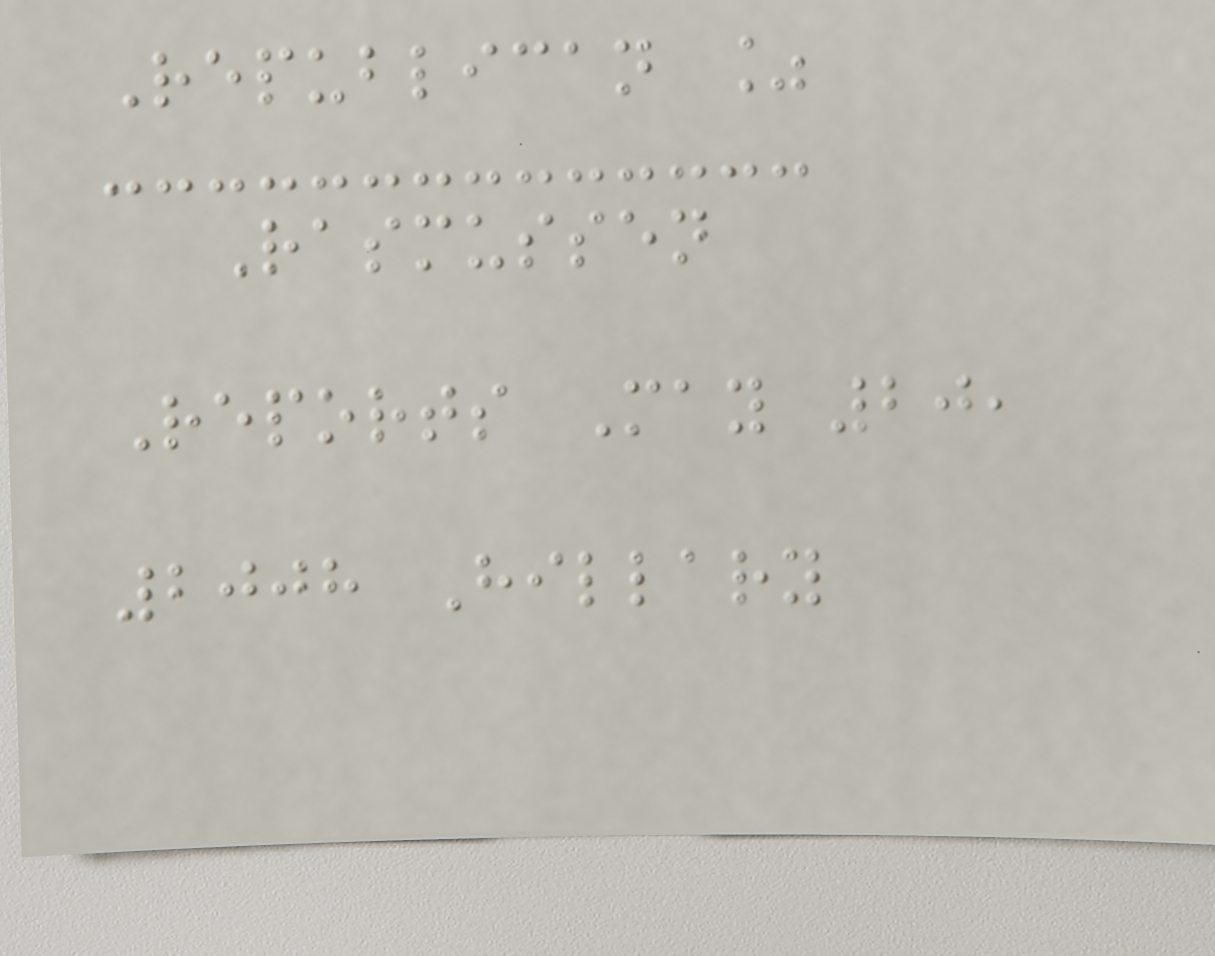Republican %
Rasmussen
Reports May 20,
2008 Hillary
